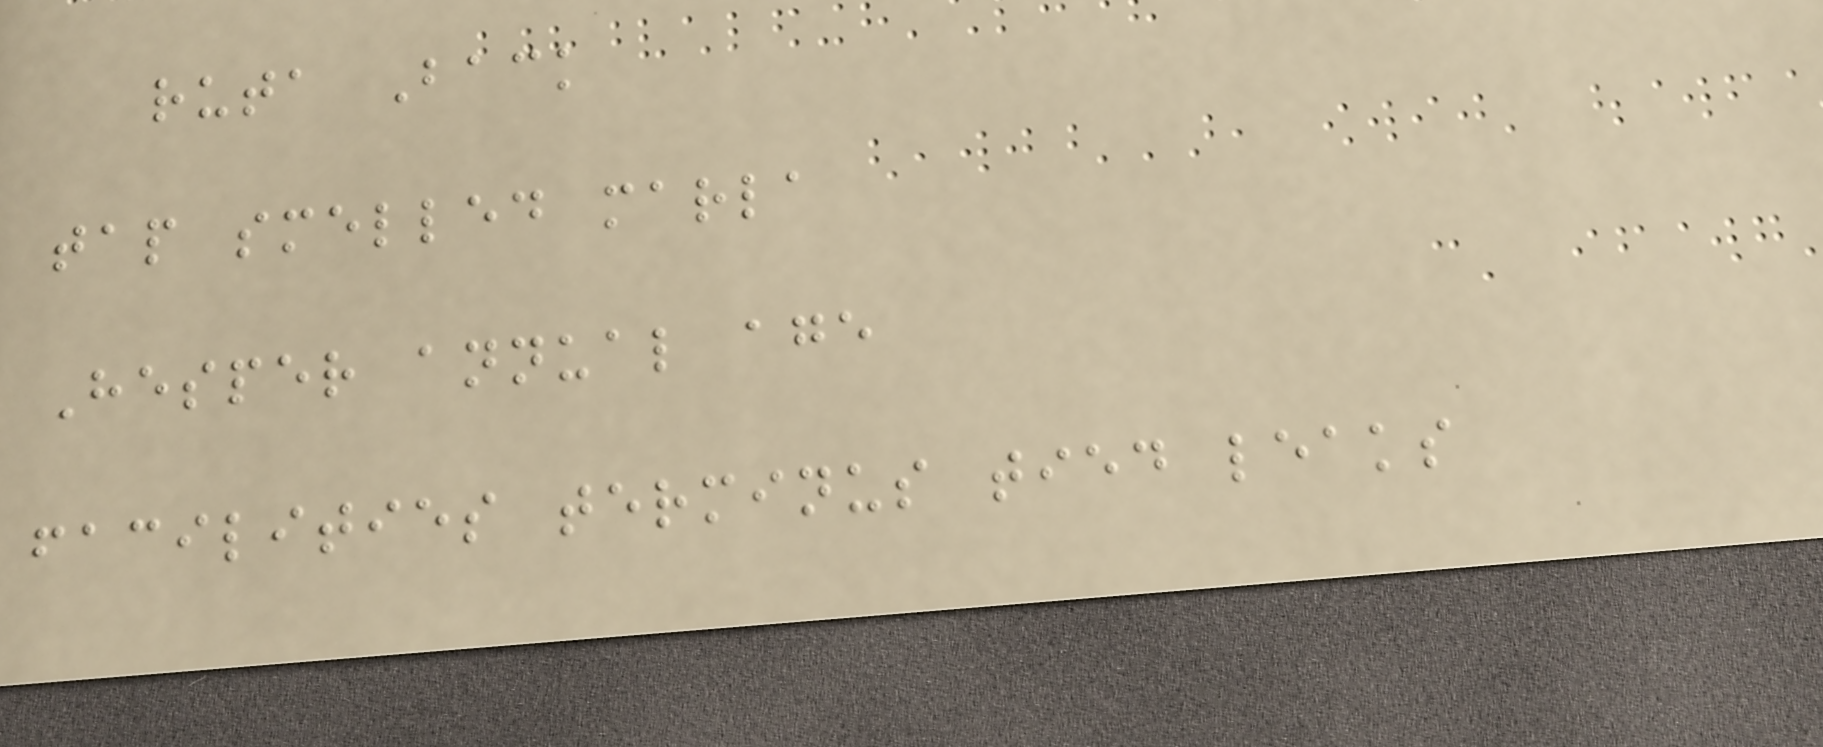ruta Back
tap smelled marla
Hesper annual age
facilities terminus tied leaks
